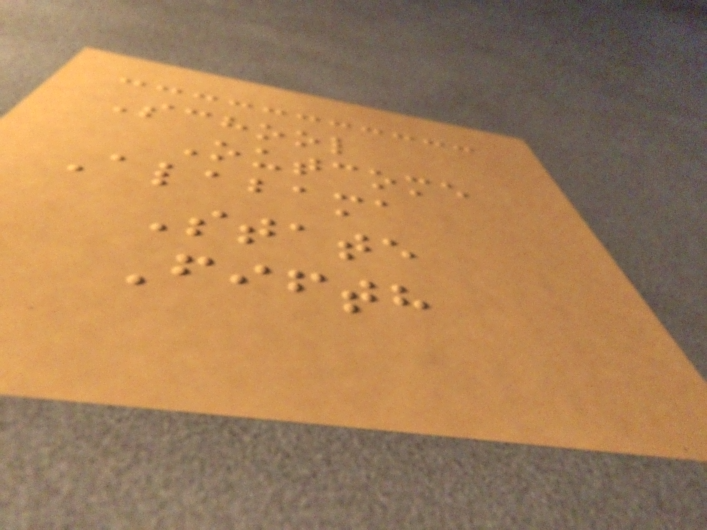School
Outcome
Alabama
State
Fifth
